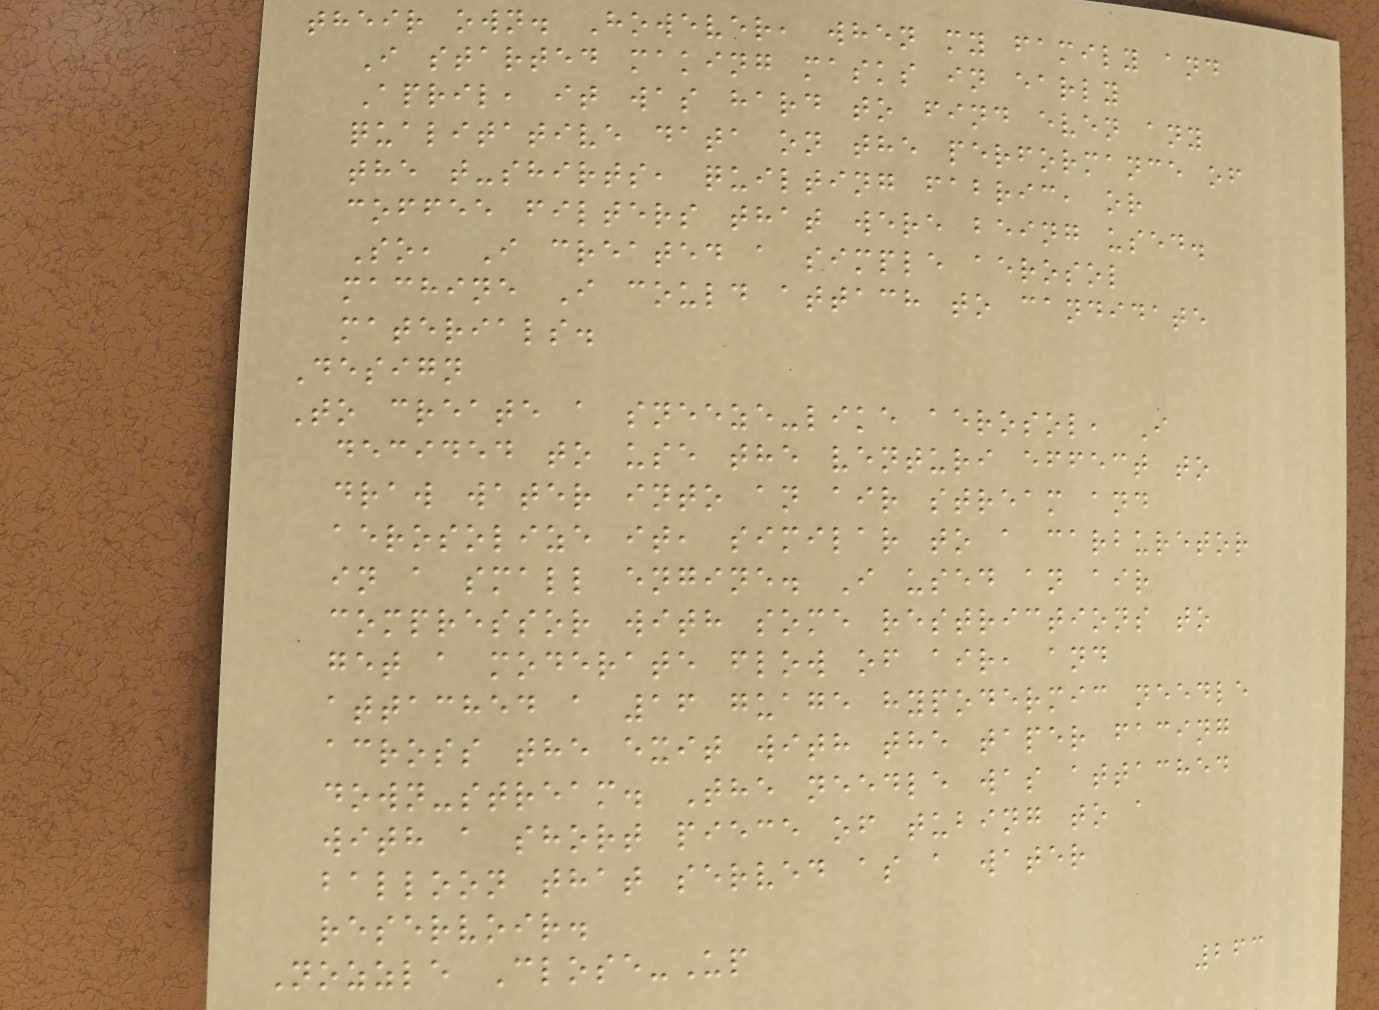their own. However, when my family and
I started making masks in early
April, it was hard to find even any
qualitative data on the performance of
the t-shirts, quilting fabric, or
coffee filters that were being used.
So, I created a simple aerosol
machine I could attach to candidate
materials.
Design
To create a sneeze-like aerosol, I
decided to use the venturi effect to
draw water into an air stream and
aerosolize it, similar to a carburetor
in a small engine. I used an air
compressor with some restrictions to
get a moderate flow of air, and
attached a 16 guage hypodermic needle
across the exit with the taper facing
down-stream. The needle was attached
with a short piece of tubing to a
balloon that served as a water
reservoir.
Nozzle Close-Up
263
